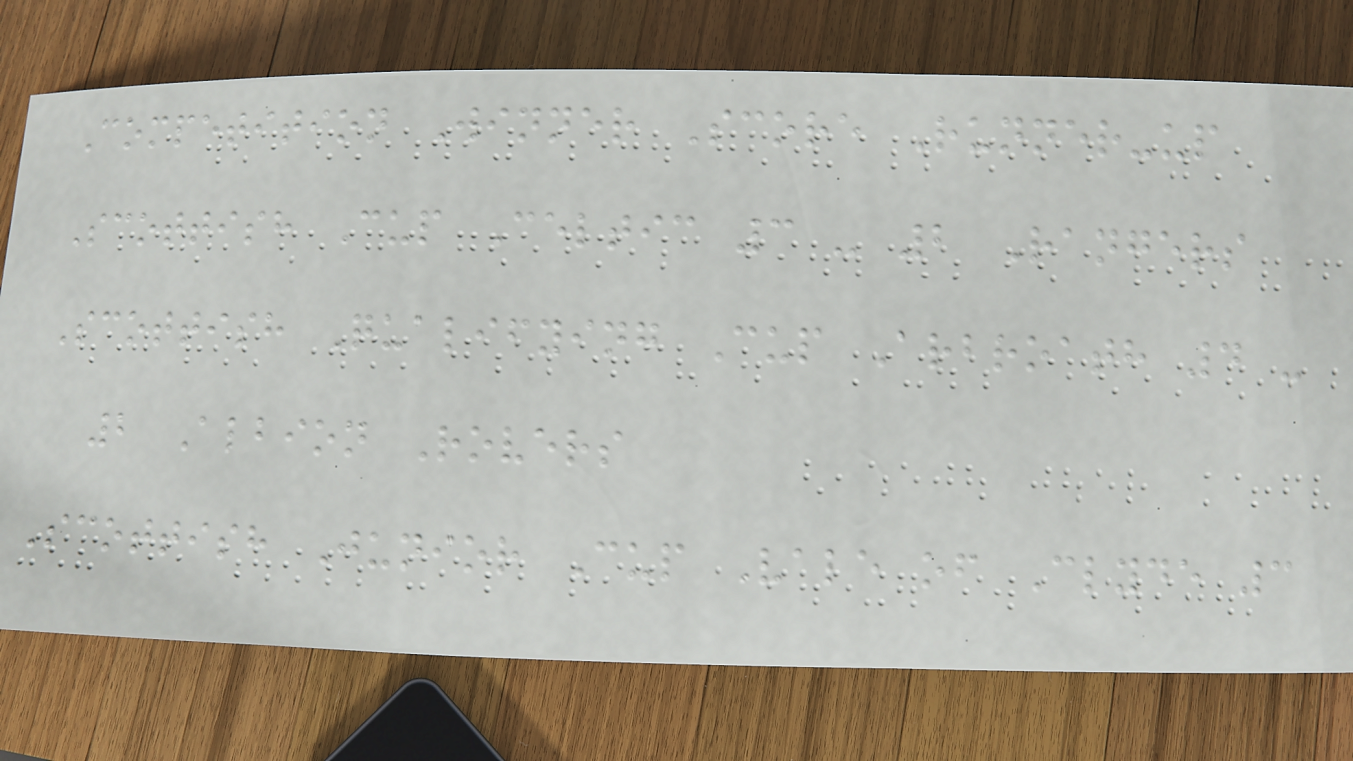Competition Winner Score Runner-up
Scottish Cup Celtic 3 - 2 Rangers
Scottish Qualifying Cup Arbroath 4 -
2 Albion Rovers
Scottish Junior Cup Vale of Clyde 3
